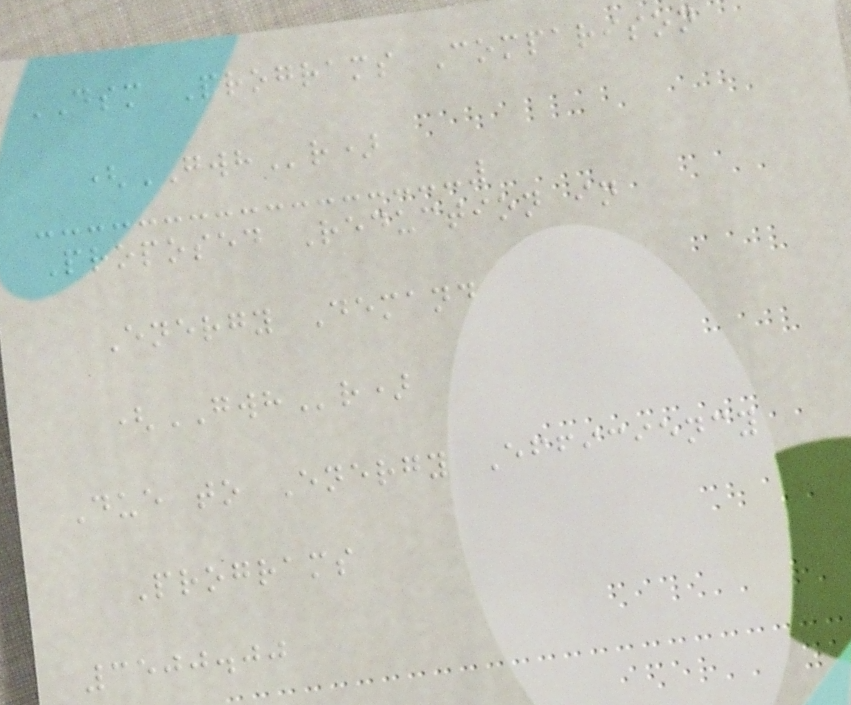DSM Programs Comparison
(GWHr)
Proposed Reduction in
Energy Demand
(GWHr)
Due to Energy Efficiency
Programs
3500.00
